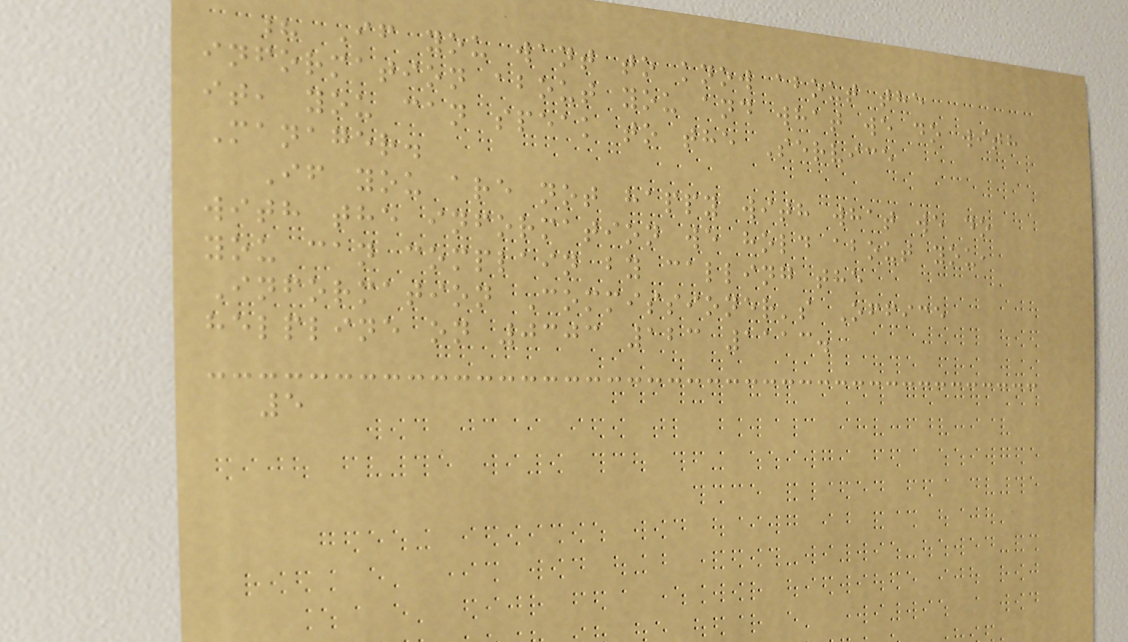? If you want to know about the
information about you and what we do with
it, you can speak to the Service
Manager.
If you are not happy with what we do
with the information we hold about you,
you can complain by calling the
Information Commissioner's Office
helpline on 0303 123 1113.
5
